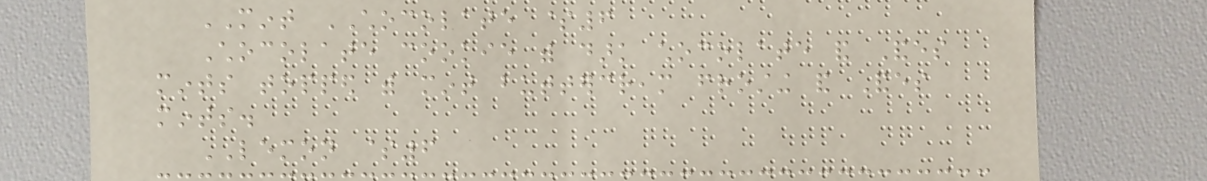MINT CHOCOLATE $6
Chocolate cookie with dark chocolate and Andes
mints topped with mint buttercream frosting and Andes
mints.
LEMON $6
